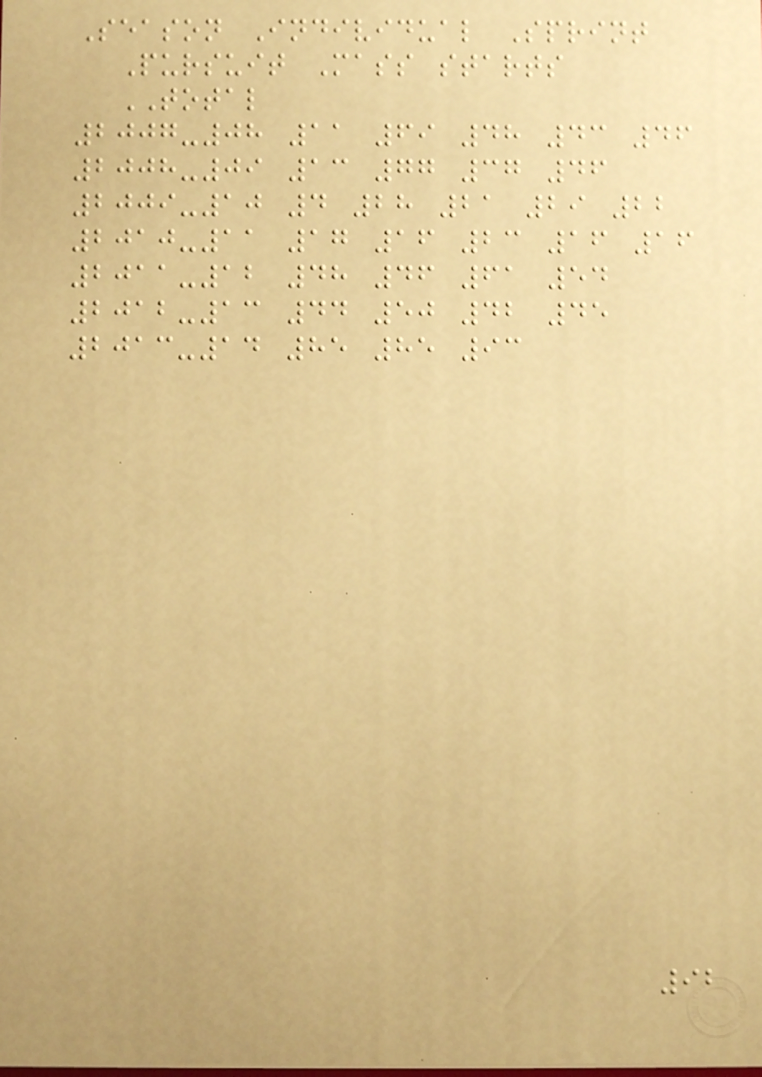Season Individual Sprint
Pursuit Mass starts
TOTAL
2007-08 11 69 48 43 46
2008-09 13 77 37 46
2009-10 4 28 21 29 22
2010-11 17 16 23 16 16
2011-12 48 46 61 54
2012-13 44 50 42 45
2013-14 85 85 93
92
